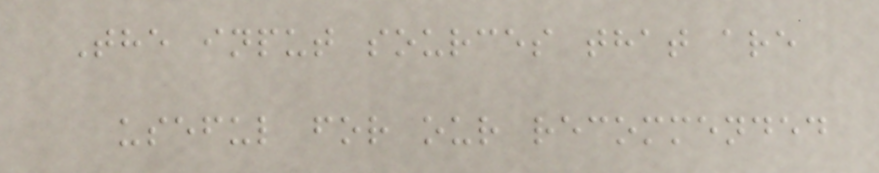The input sources that are
useful for our recommended
